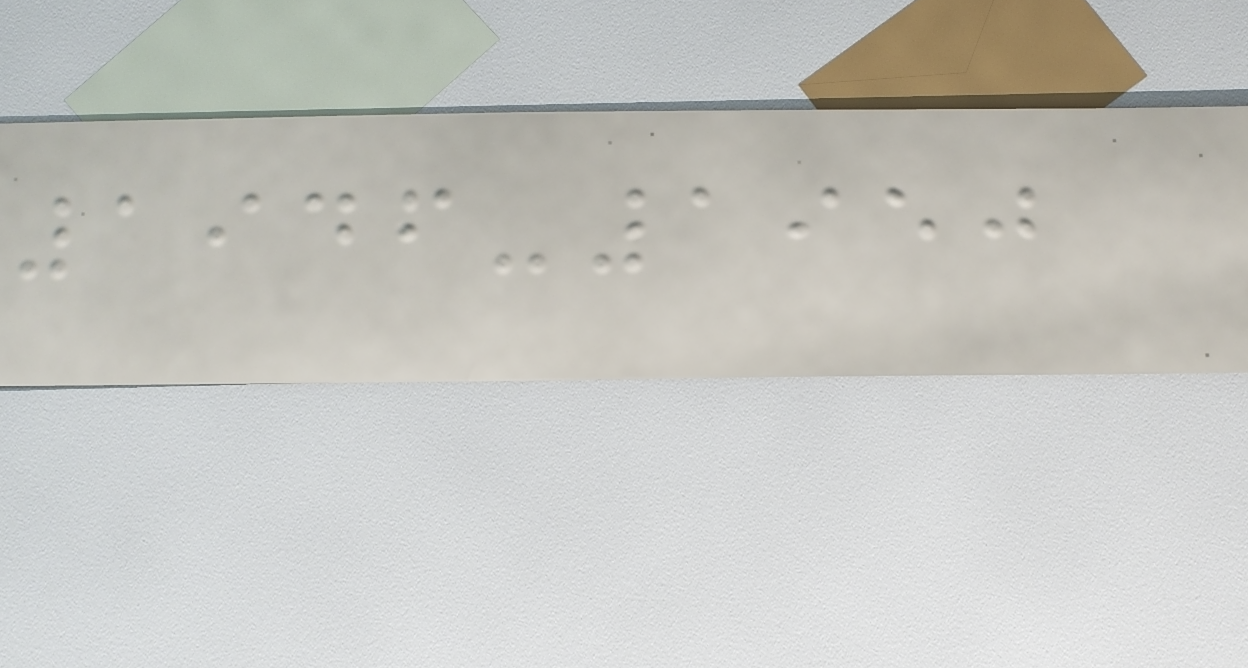1946-1950
